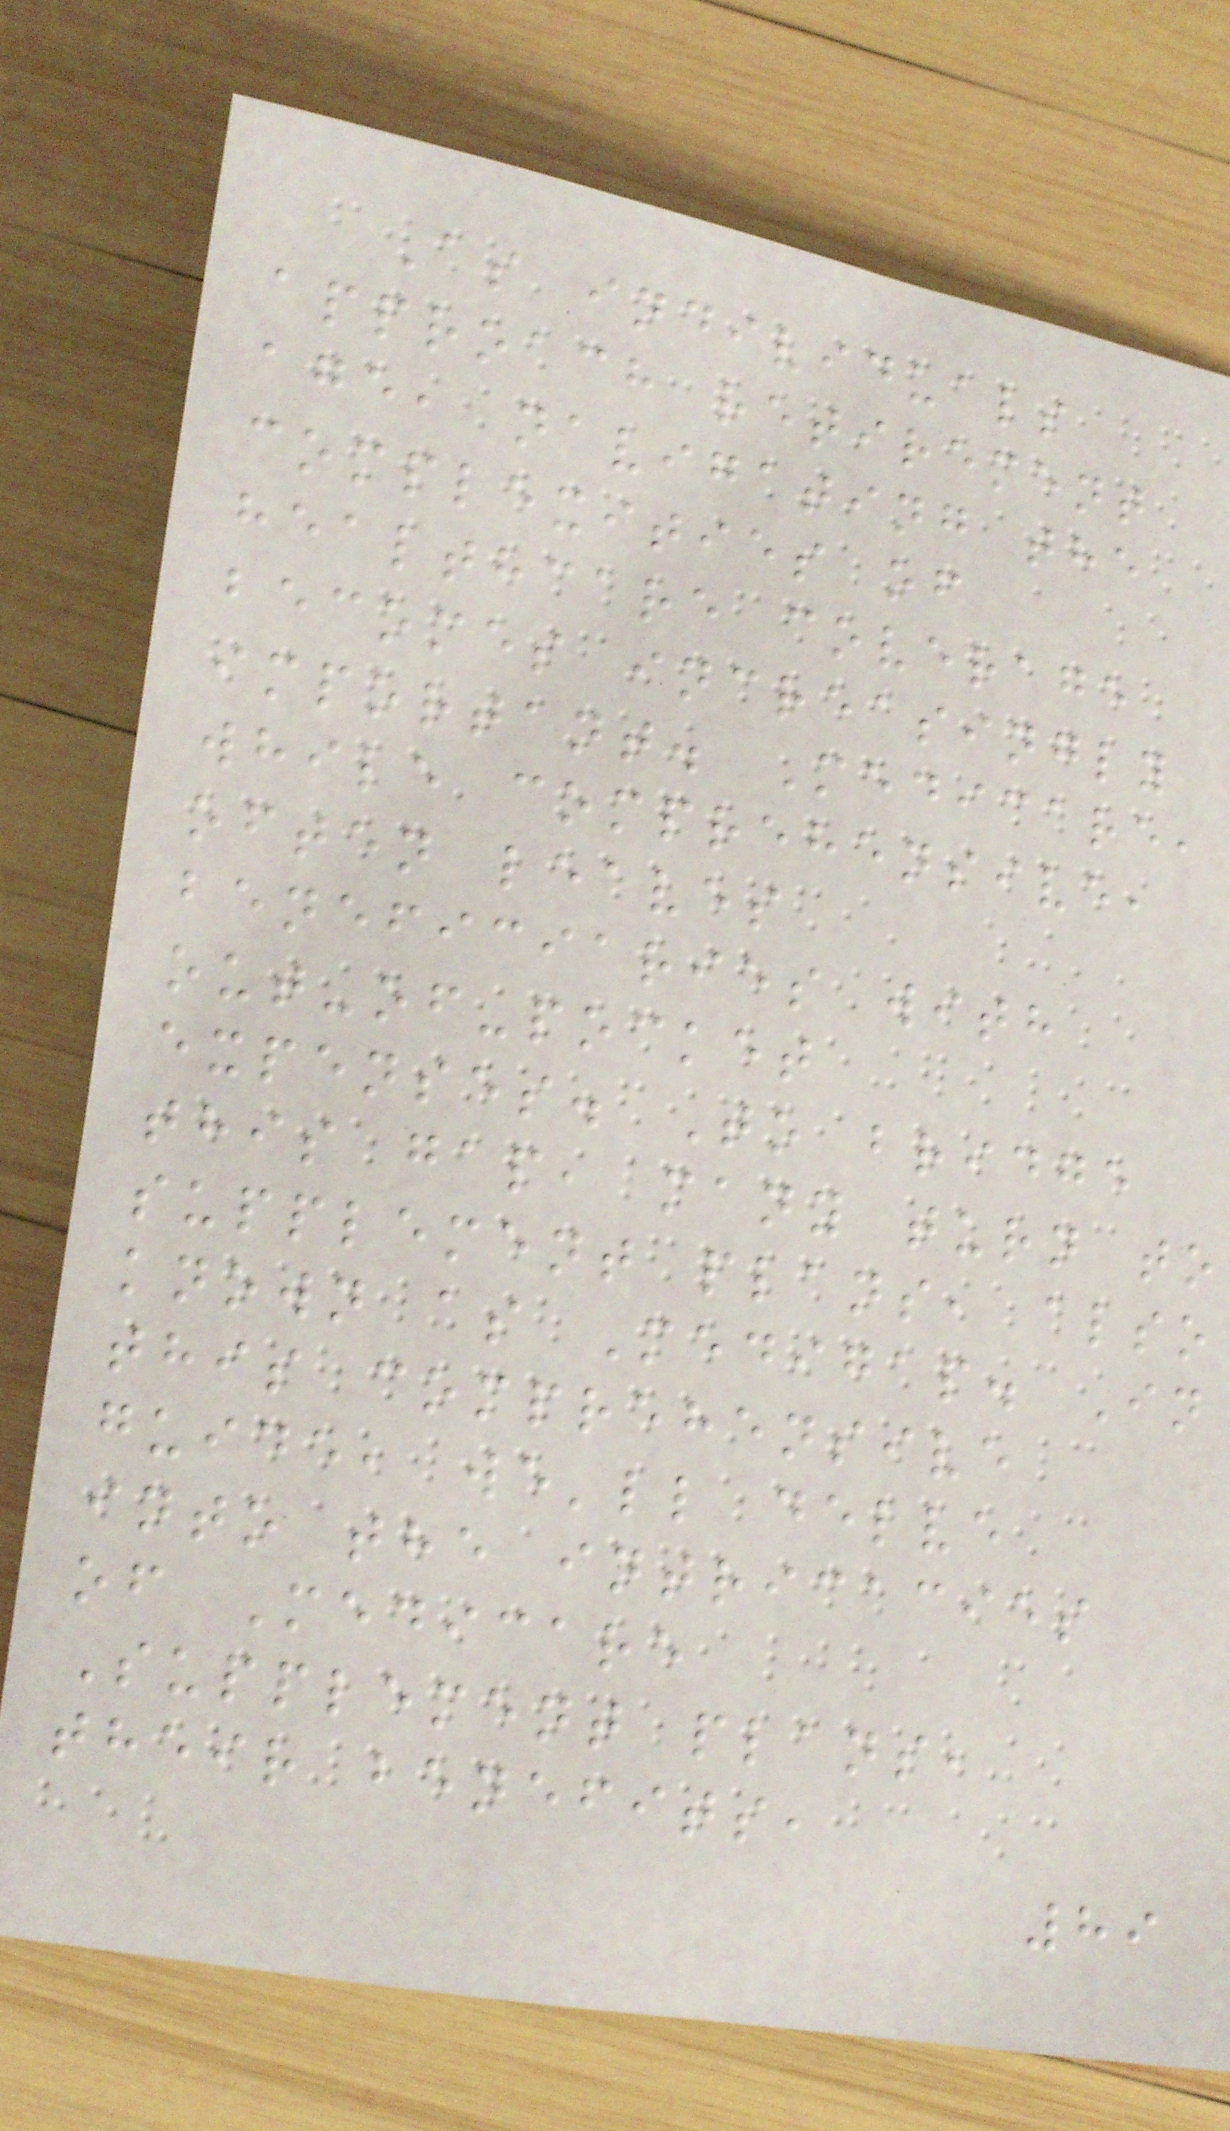As individuals
approach retirement
age, navigating the
complexities of
healthcare coverage
becomes increasingly
important. Medicare,
while comprehensive,
often leaves
beneficiaries with
out-of-pocket
expenses. To bridge
this gap, many turn to
supplement plans, also
known as Medigap. In
this comprehensive
guide, we'll delve
into the intricacies
of Medicare
Supplement plans,
their benefits,
89
